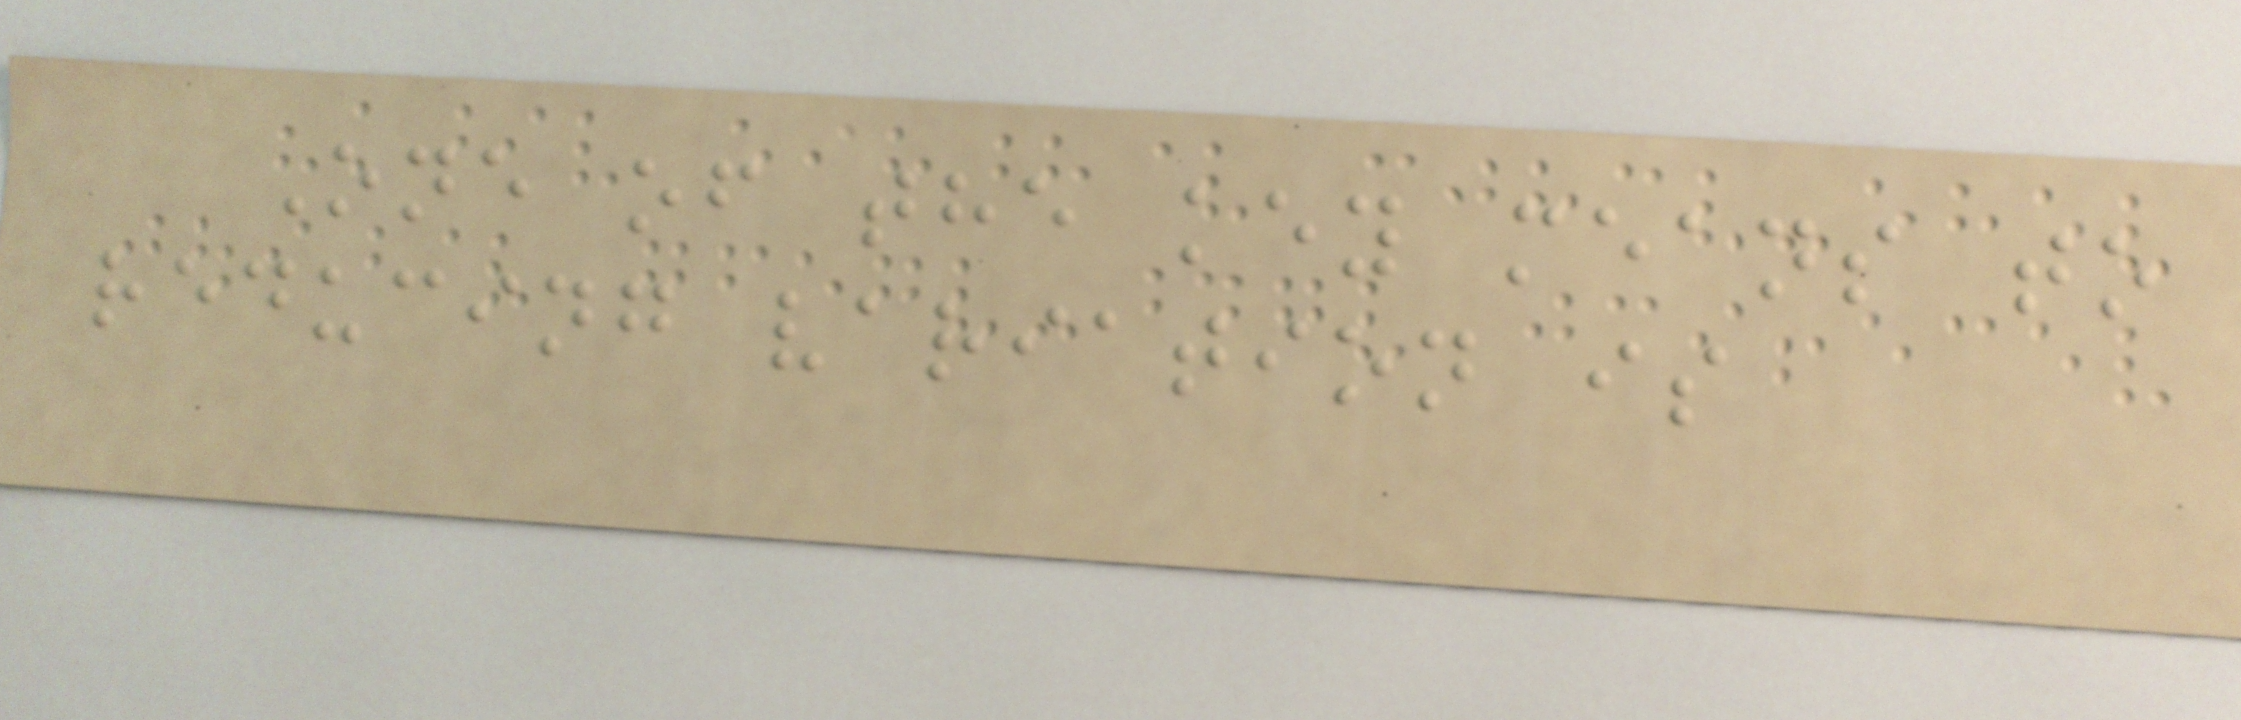One of the key means to
reducing variation is
